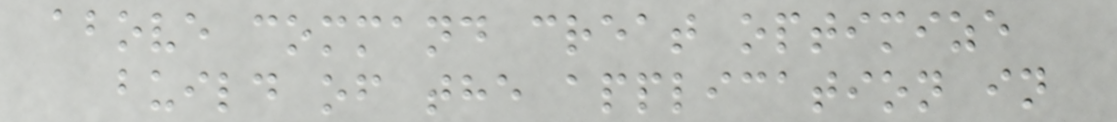above command creat optimize
build of the application in
